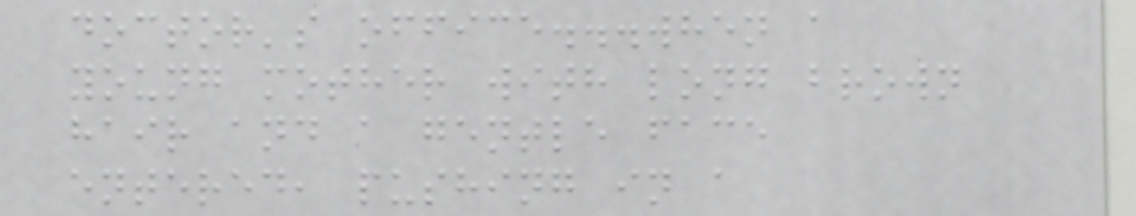doctor's office...when a
young mother with long brown
hair and a gentle face
entered, pushing in a
